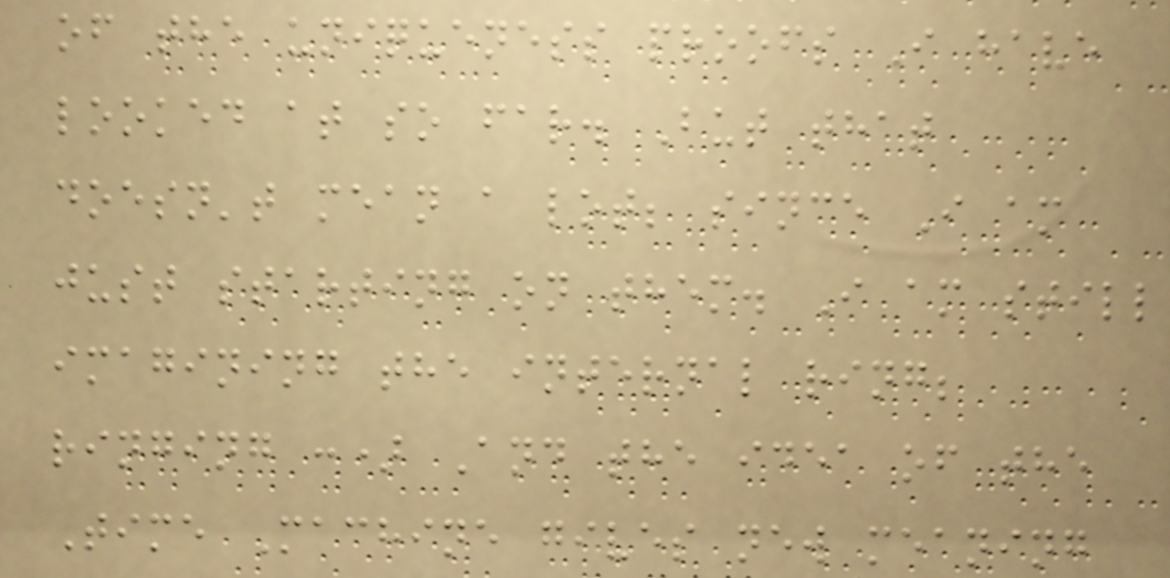of the uniqueness proofs I have
looked at so far. But that
doesn't mean a lot; since I am
just starting on them. I am still
imagining the internal ring;
ringing :) And the idea of the
Time Machine gives new meaning
